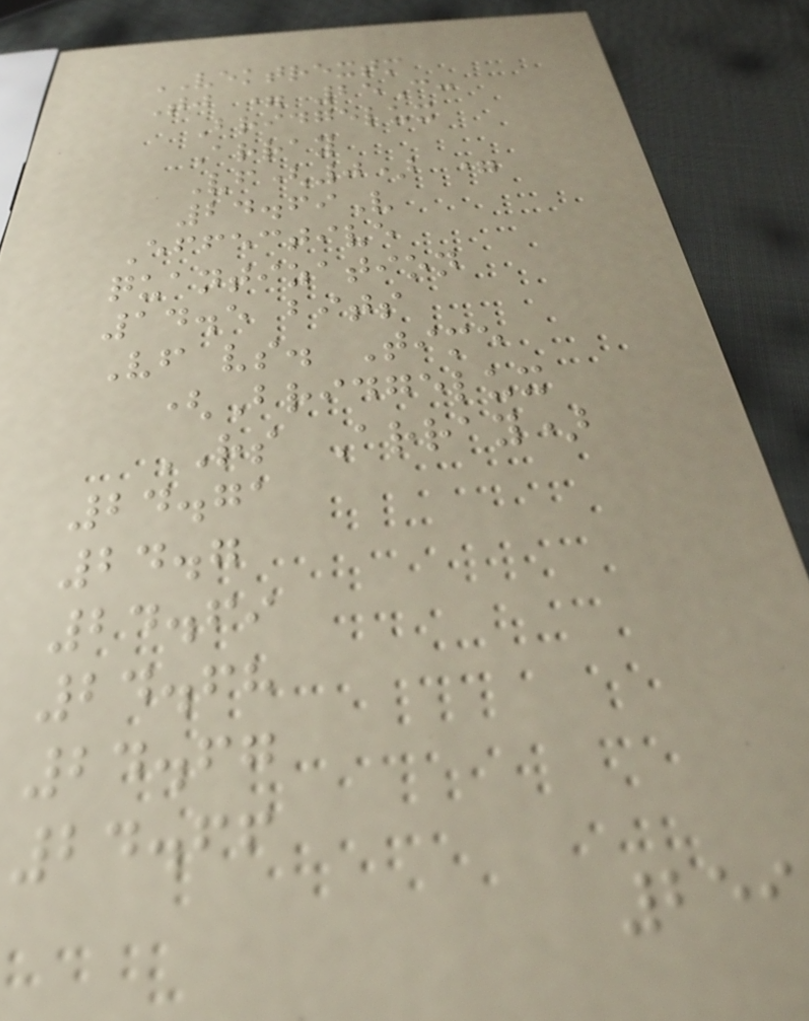VEKTREXTM
Tj = 25C:
Bridgelux
Array
Vf(0) =
24.69V
Effective
quantization
14.5 bits
Vf vs. Time
(Bridgelux
RS Array)
24.71
24.7
24.69
24.68
24.67
24.66
259
